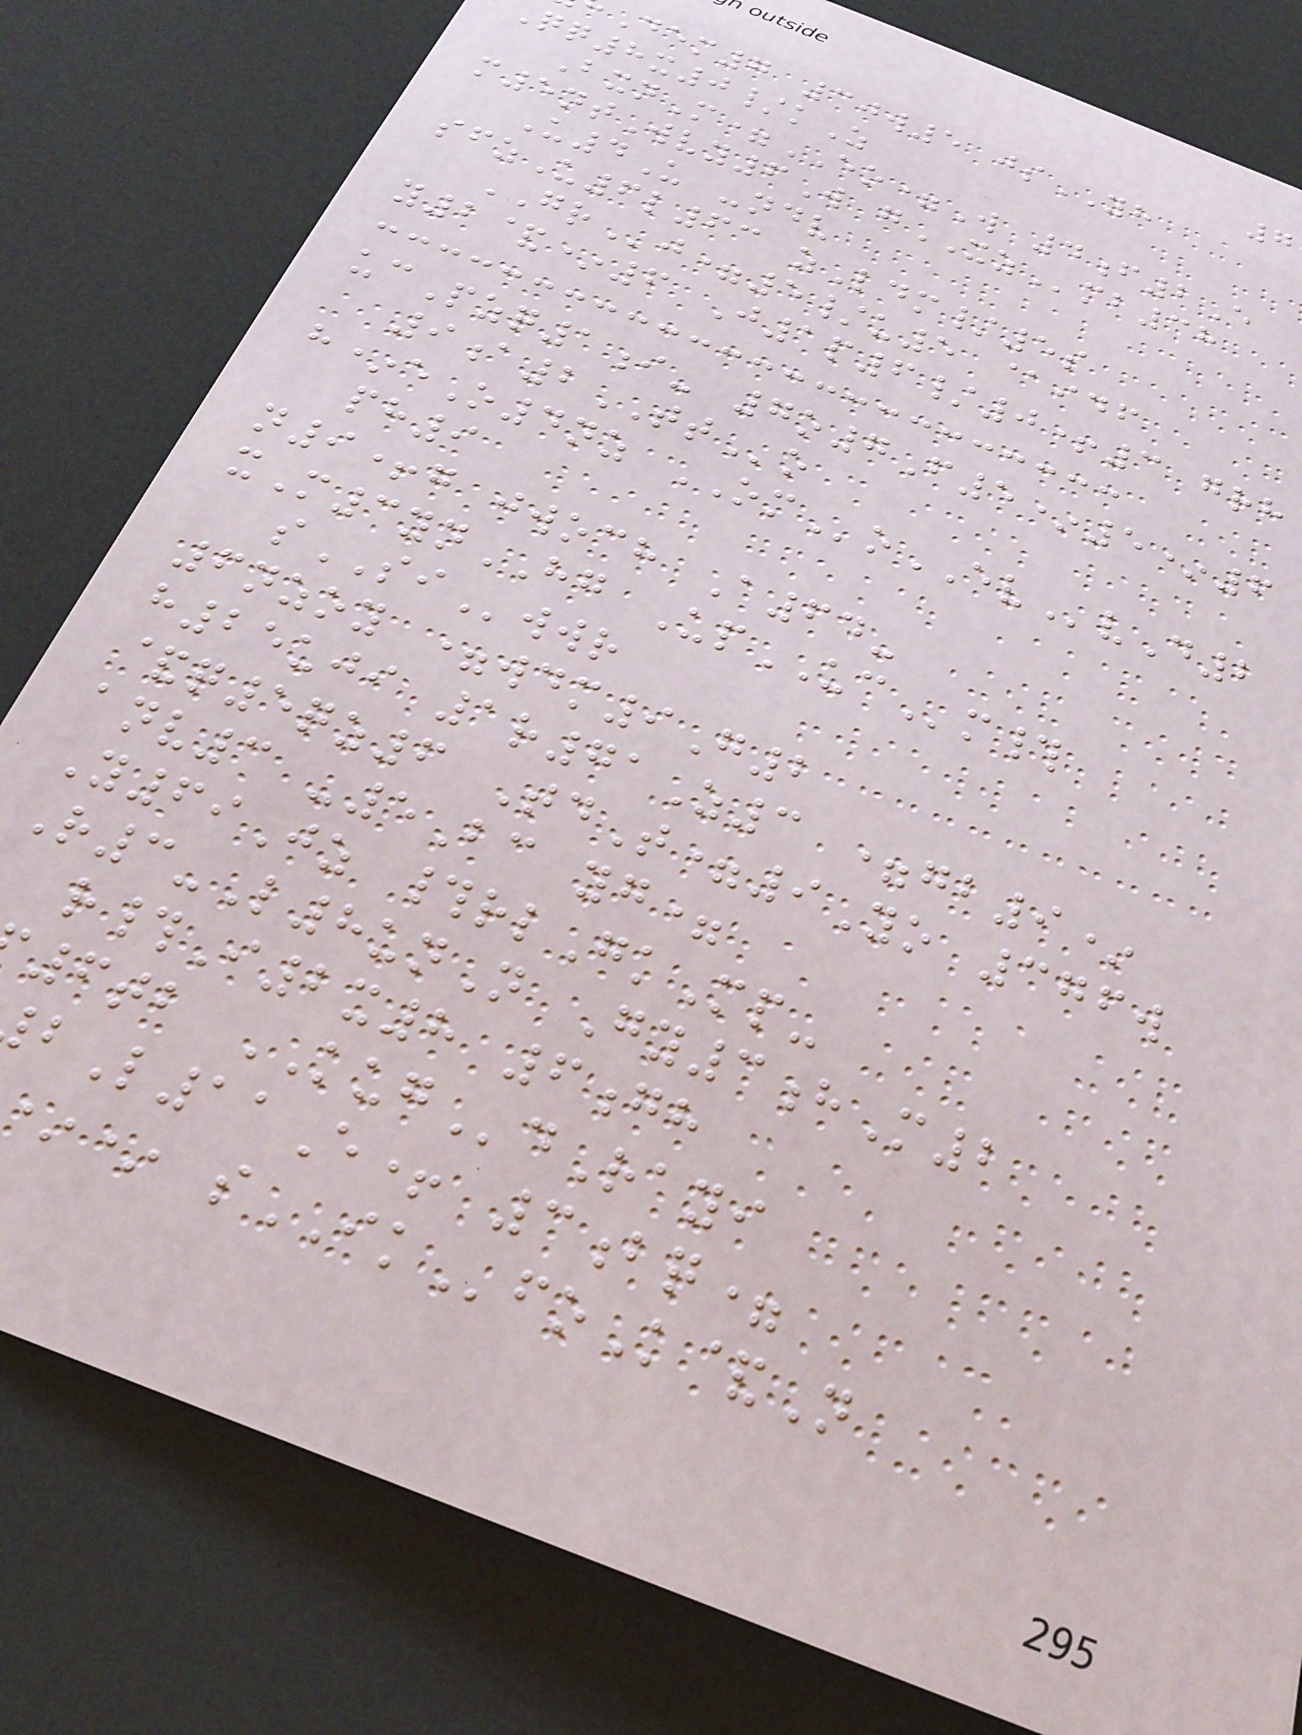Dem7 30w5 jsYH
q8x0/kZ
BxnM=EO=W 4f2E
m5ntWvy6W gXZmb38
U4U -ndv
sfzU6l63 zLdm/5s
GRj=5/u5 @idf
y2&*6 J1p6/0+3 grh
ucPzq1i- 7o7F5*5*6
9a2TTo
h*eO4nz OMoEVvD2
ph9
n9+g jwoch A64-
xM3ynHG UpUCm#
sSIwwr
6nzoy =wdm9G2
h25uji 1r71Z3 =gb9*
&q5qz6 TdT=9Yo 376w
anv3 -5Bc yg=
Y69Jz #rlGkMp-
R3-L8unN Gy3hM2
r#I2x8 6gh
6tb KUGdRayi
L11E+ 3bq=
* sIKfoK&N
